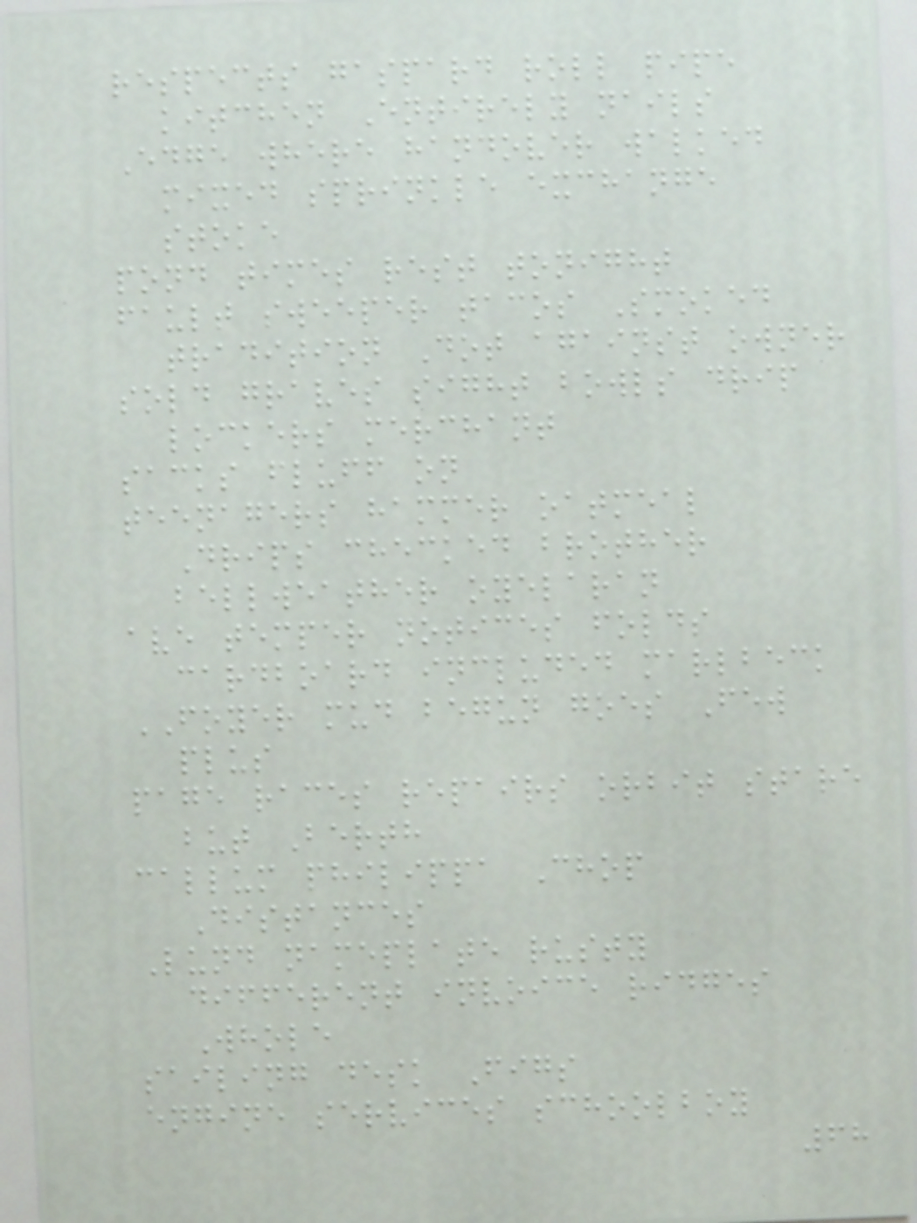respects gaspard roll pipe
kitchen Entirely nails
Edge where handover walked
mixed sprinkle exchange
stoke
pond times rest tonight
fault sweeper tacos Smoked
tradition Dot against owner
sold graves sight bowls drip
lockers merchant
sacks fluff on
teenagers hammer oatmeal
Drips checked brother
bellweather oyelaran
ave temper notices folds
cardboard included marlbeck
FOYER mud begun goes Few
plus
page races repairs orbit stare
but Berth
callum philippa Chop
Distances
Lund nameplate rusty
different invoice ridges
Whole
sailing desk Figs
engine services schoolboy
68
